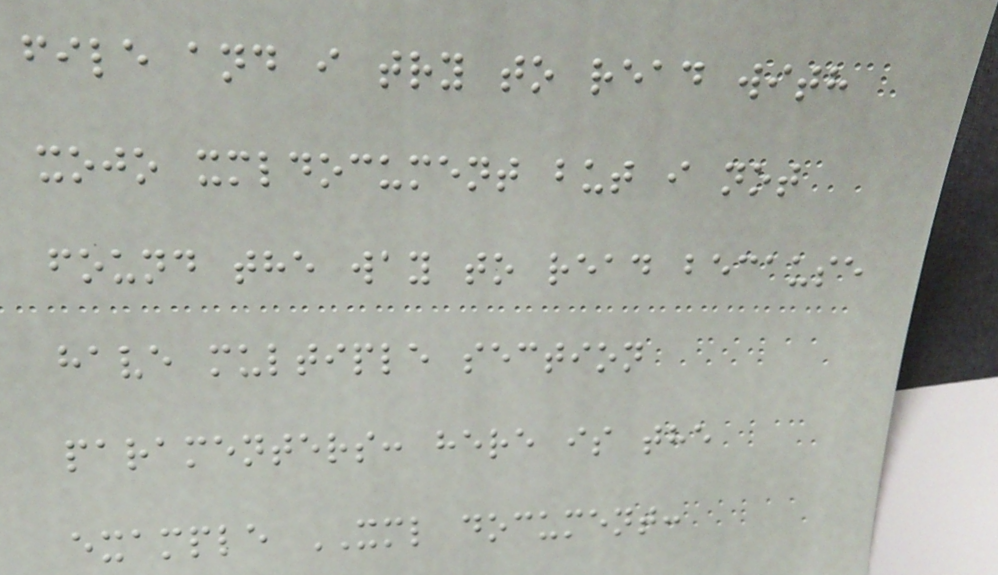file and i try to read with
xojo xmldocument but i not
found the way to read because
have multiple section
paramenters: here is the
example XML document:
